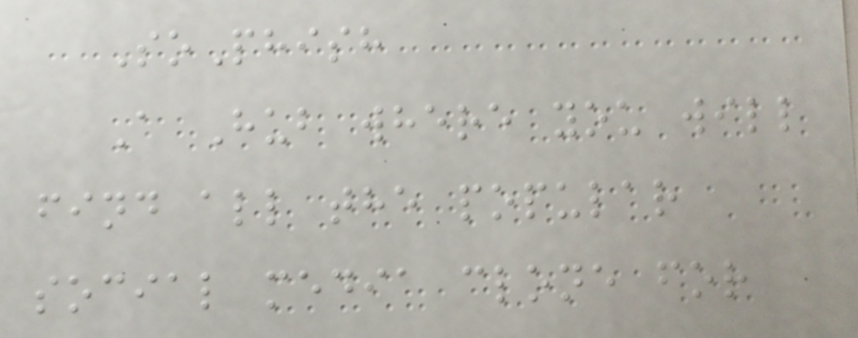SoPhish
A Hub where you will
find all the popular
social media clone for
